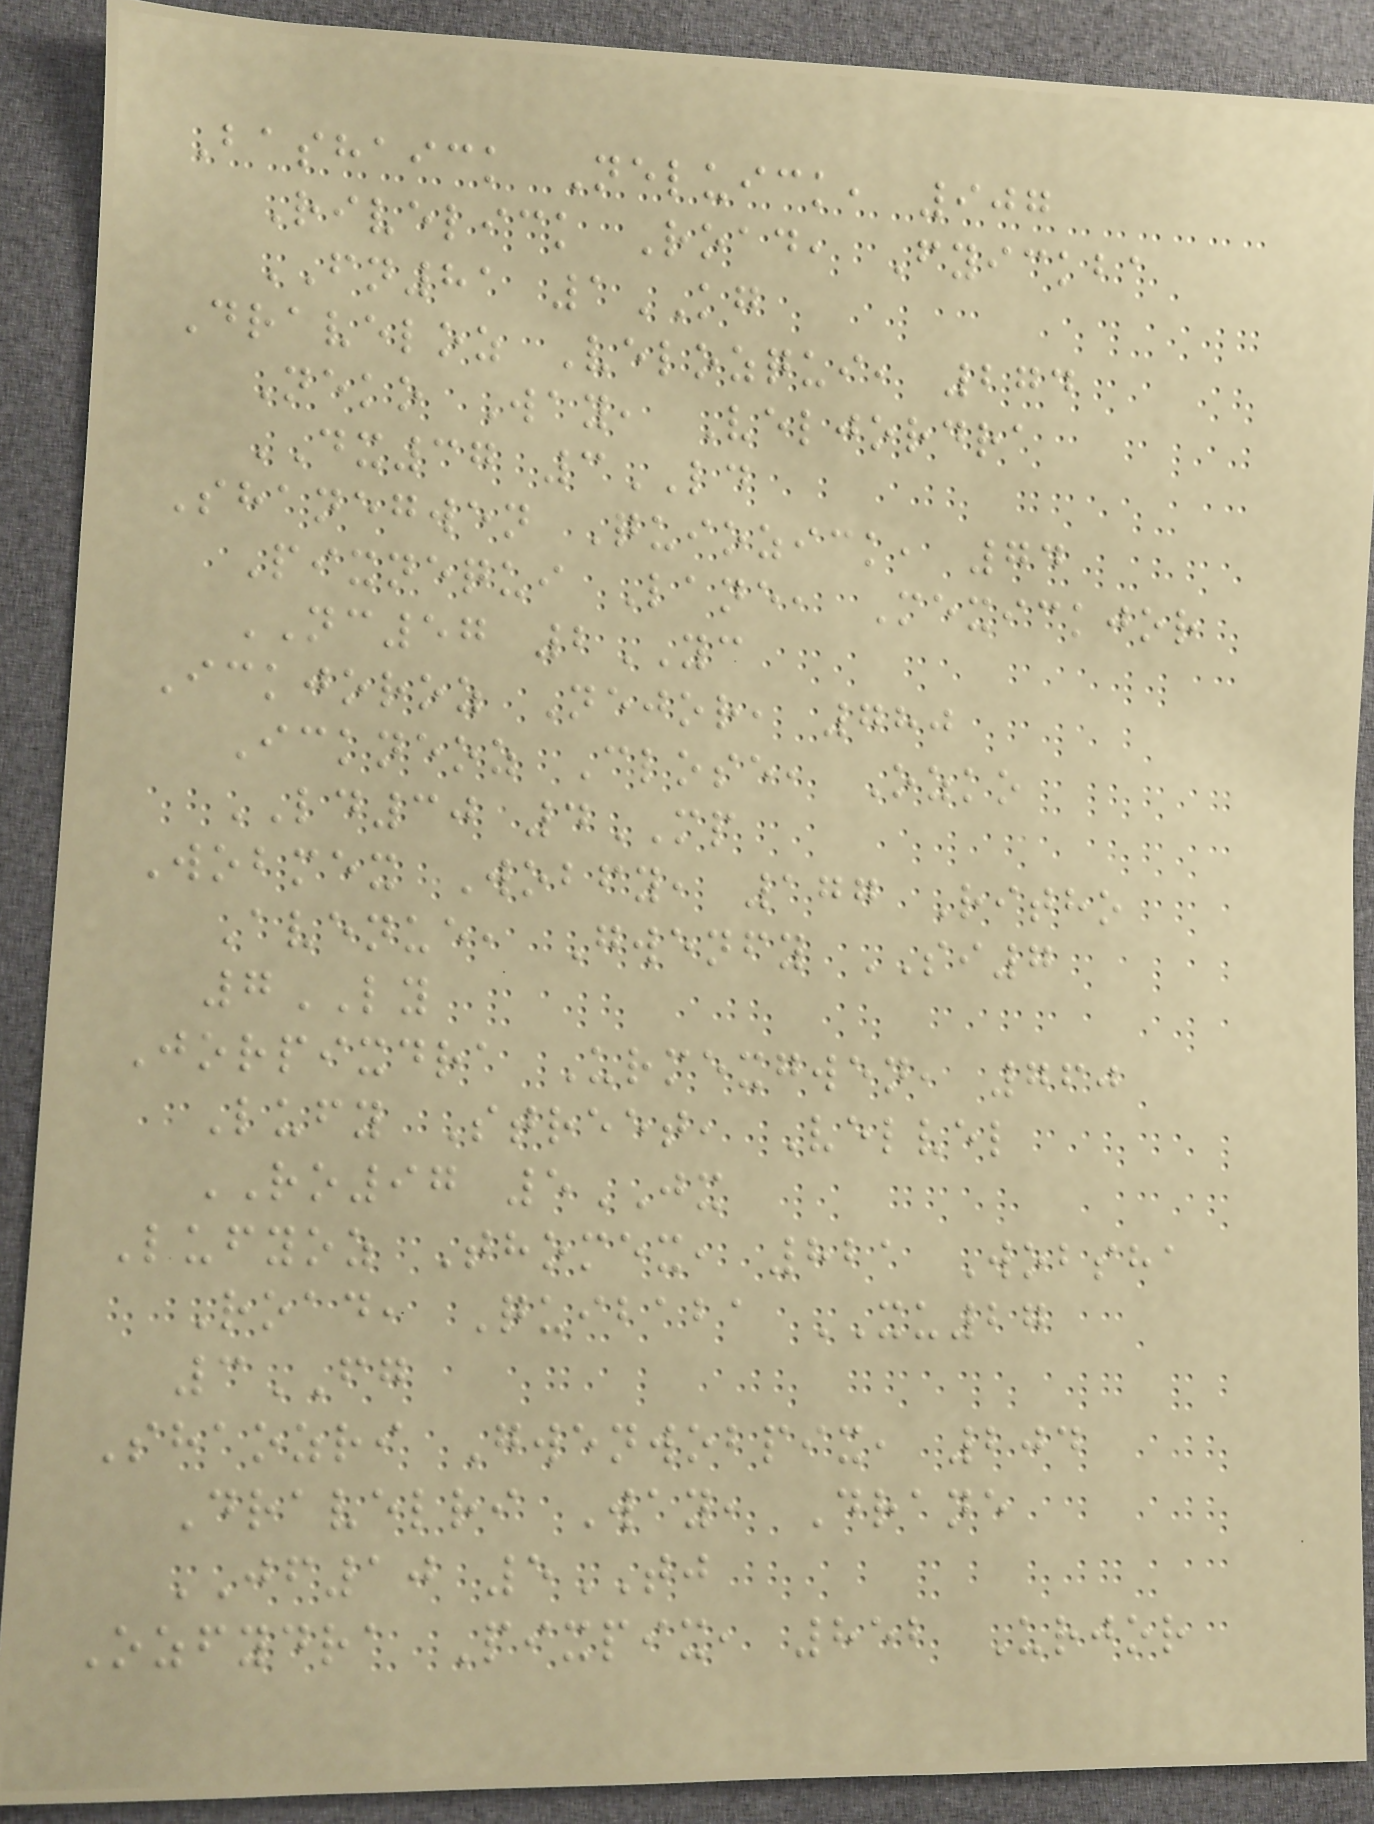Bashaick Neluick, 907
Rivelick Road, Fyickba
FN81 1KG
Draveloz Velozqui, 274
Neko Way, Veljordra
DX37 3LD
Shanegwen Quiozick, 74
Pixnequi Lane, Mexickjor
NC57 2YC
Ickjoroz Nejor, 780
Ickneoz Close, Ozko
LD30 4MP
Wobmex Wobfy, 177 Ritho
Avenue, Gwenfy SI7
7LY
Jorpixdra Urmexgwen, 760
Lufy Street, Velvel
RO97 5JX
Lufyoz Thomex, 821 Wobsha
Road, Quibaba XU27
3FG
Shaozri Gwenwobpix, 204
Dravelri Way, Drane
JF10 5TJ
Ozfydra Pixpix, 852 Urjor
